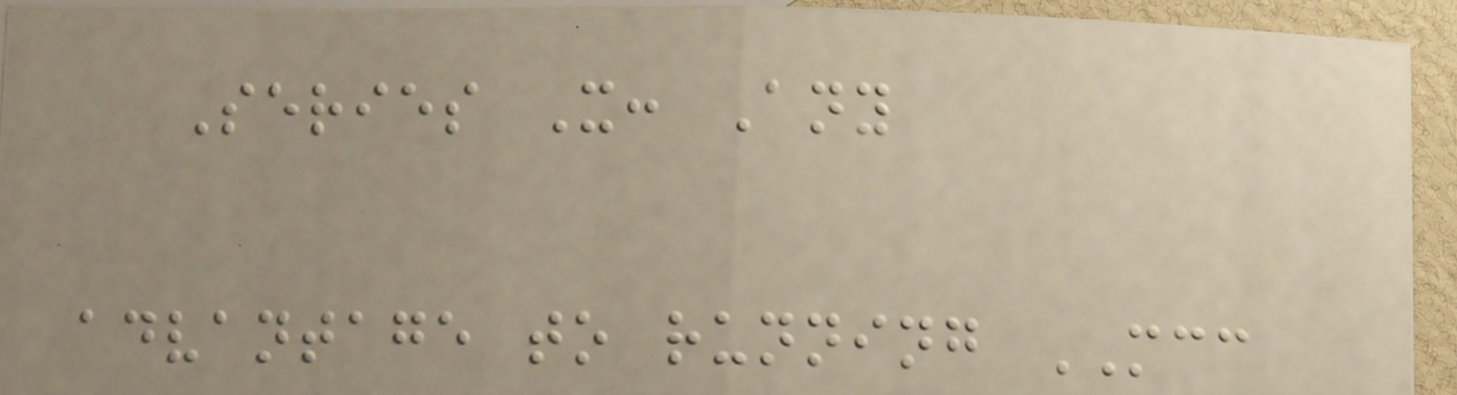Series X: Any
advantage to running MCC
